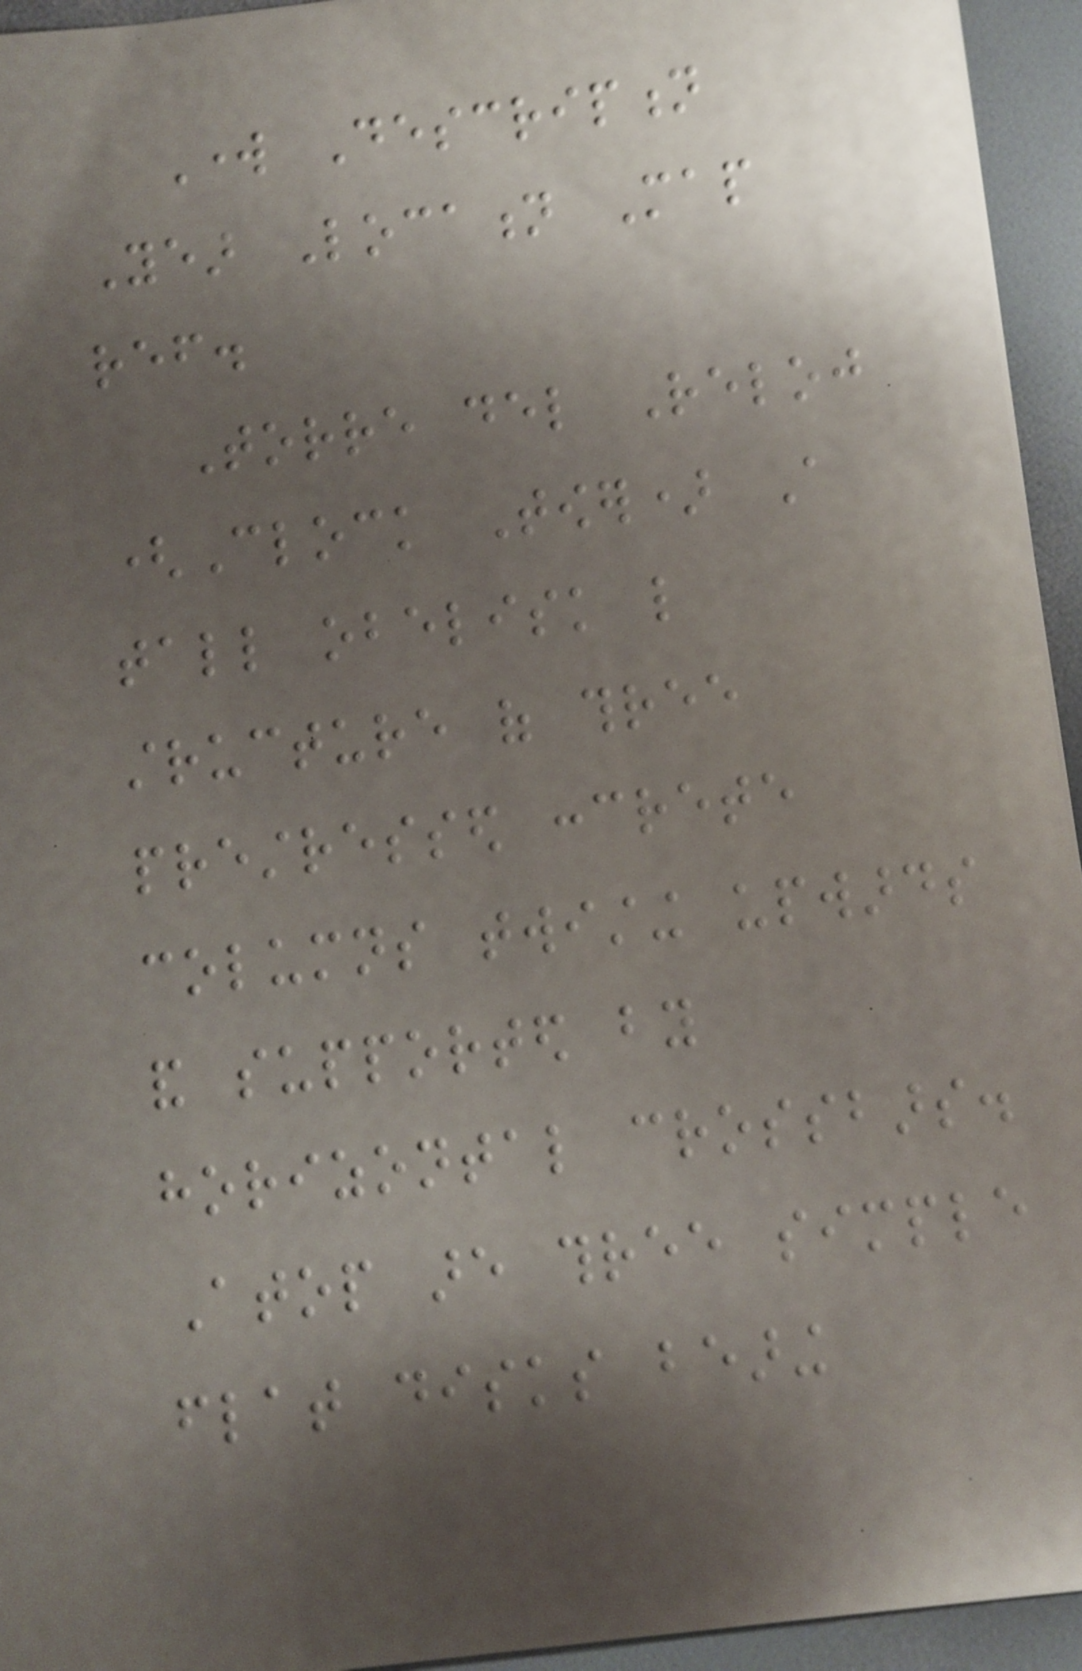Work Description
Year Location Map
ref.
Torre del Reloj
(Clock Tower) A
tall obelisk like
structure of three
prestressed concrete
columns twisting upwards
and supported by
horizontal crossbars.
Atop are three simple
flat disks bearing
